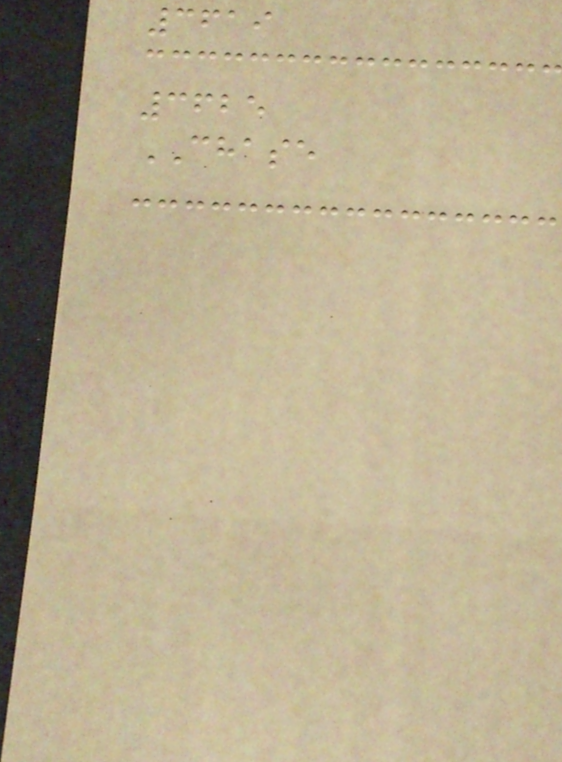3619
3625
CHASE
